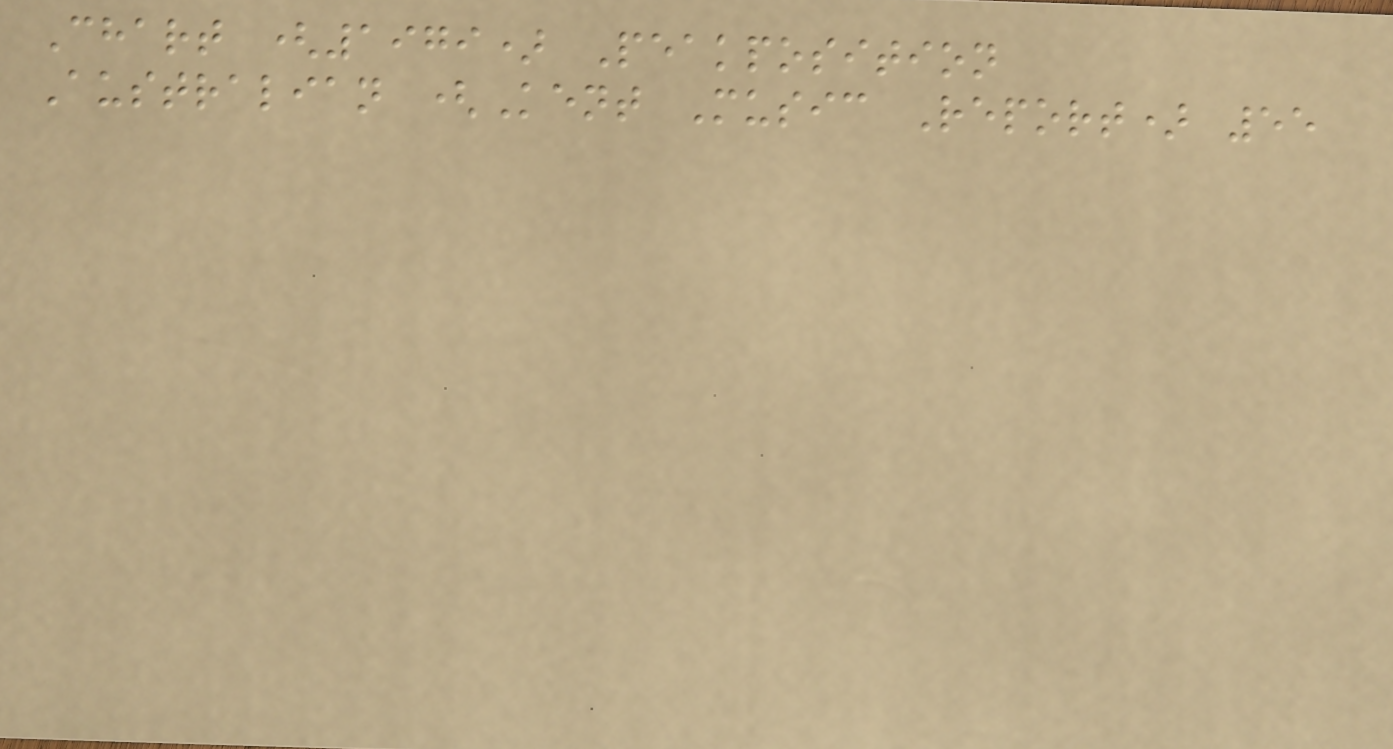Chart (1979) Peakposition
Australian (Kent Music Report) 55
